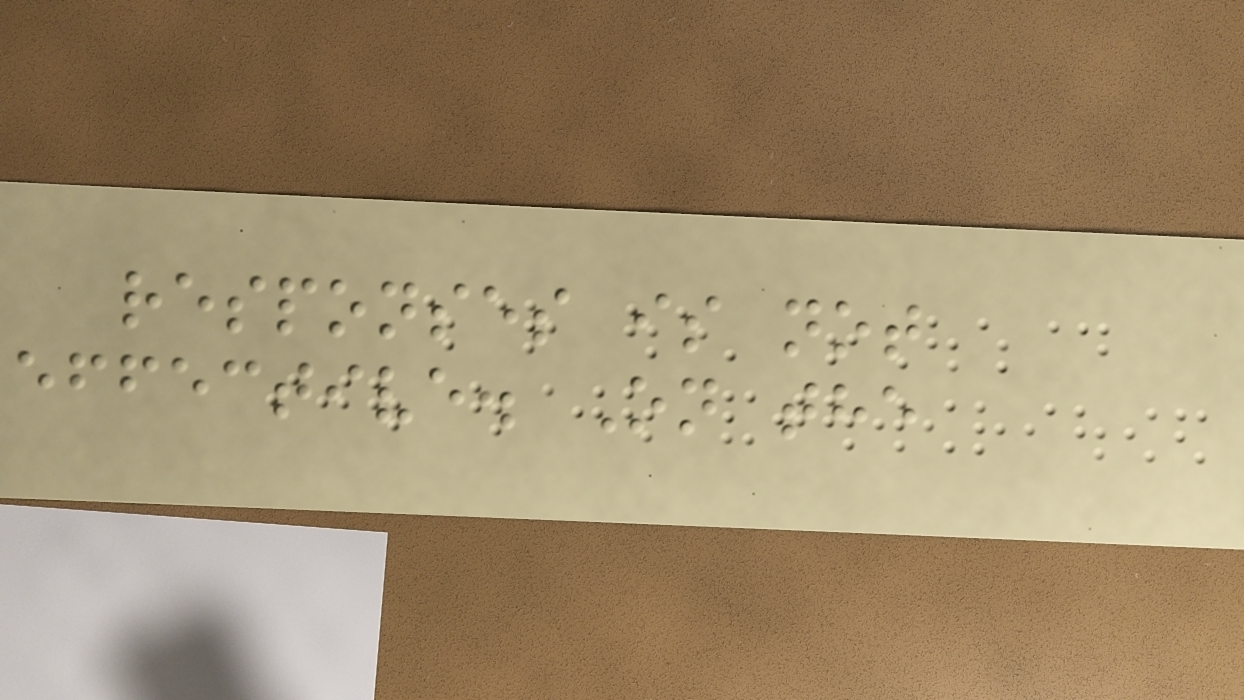responses is not
effective. On the
